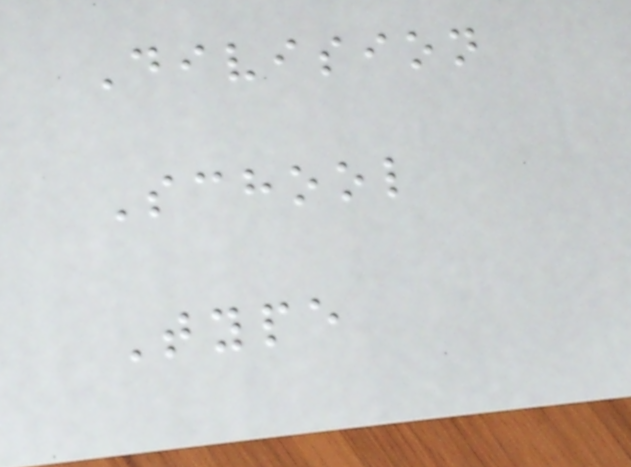Division
School
Type
